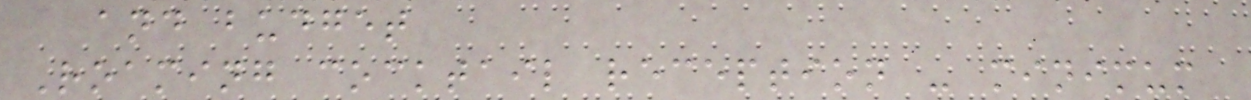and budget
Roaming cocktail reception - minimum
